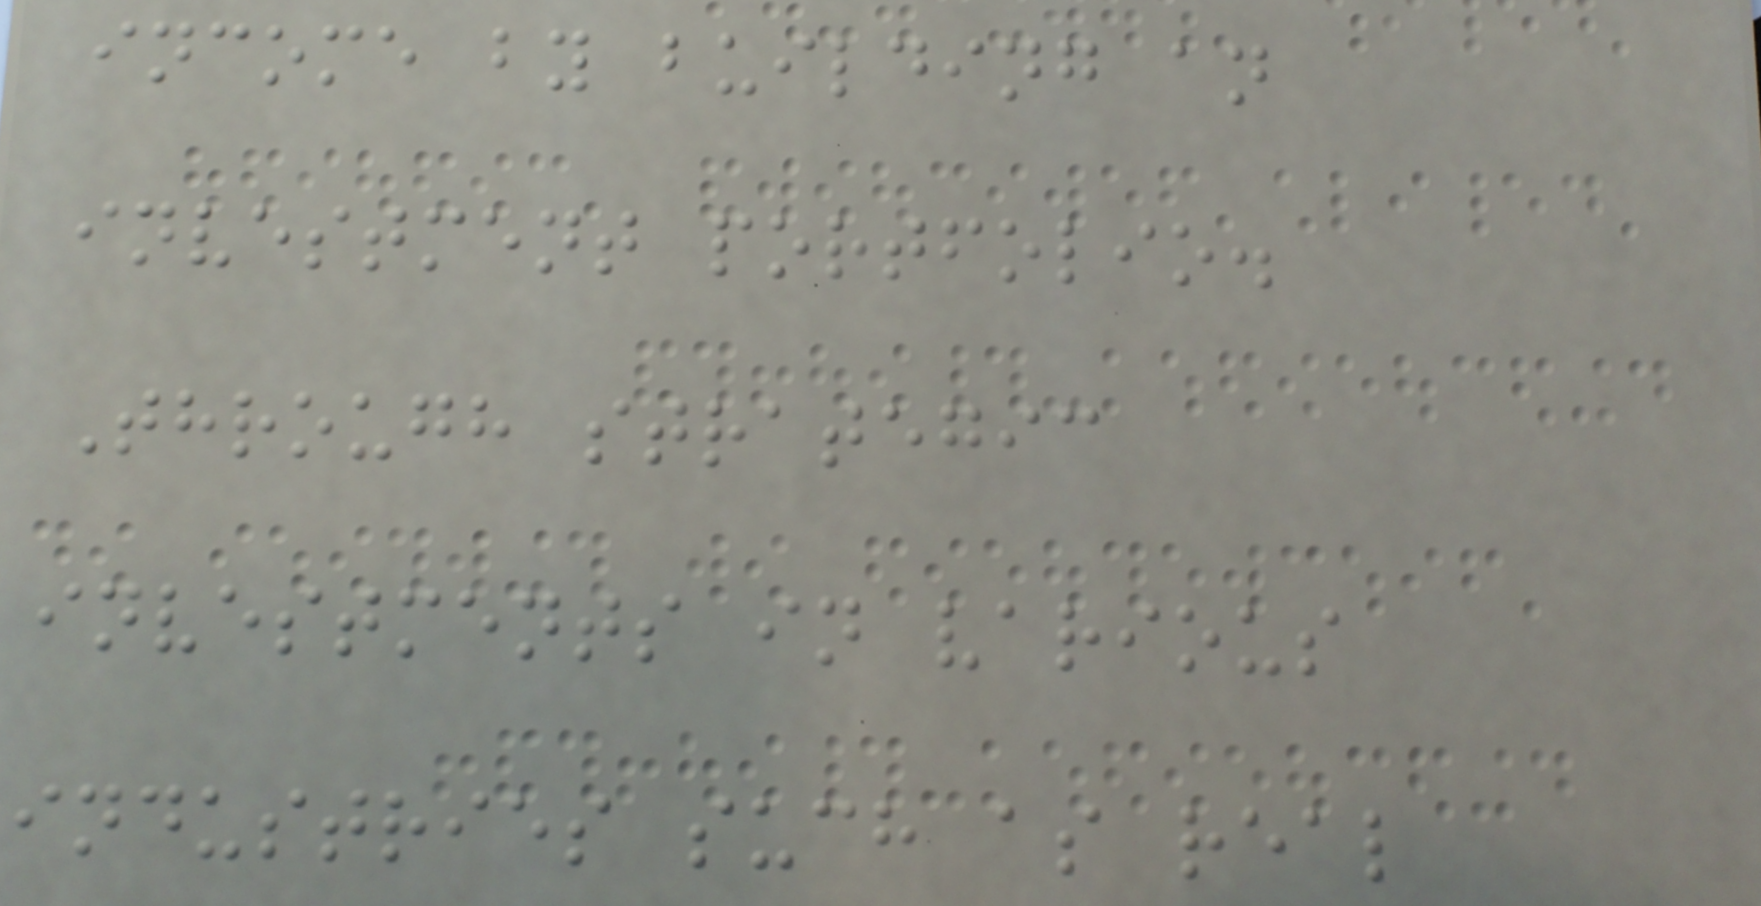income by building an
investment portfolio.
Through strategic
investments in various
industries such as real
